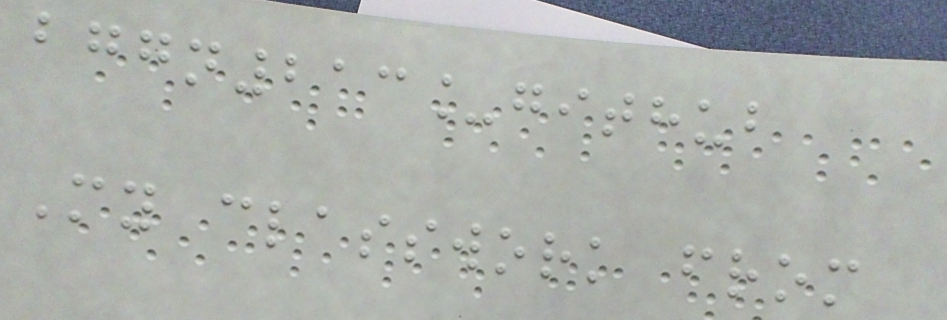bggn213_github
My classwork from
